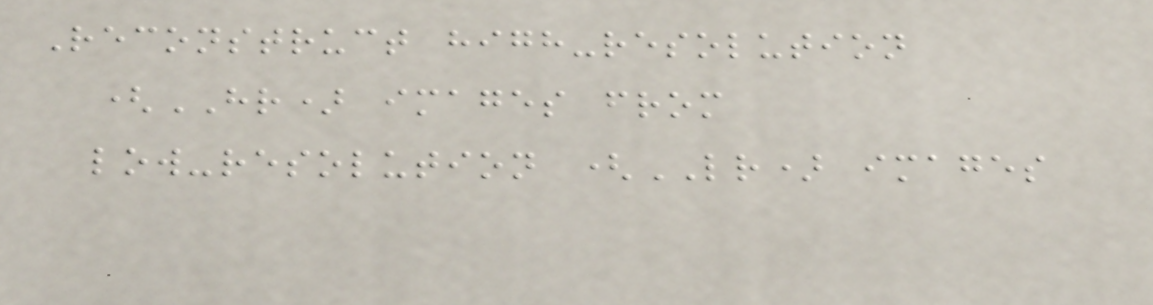Reconstruct high-resolution
(HR) images from
low-resolution (LR) images
